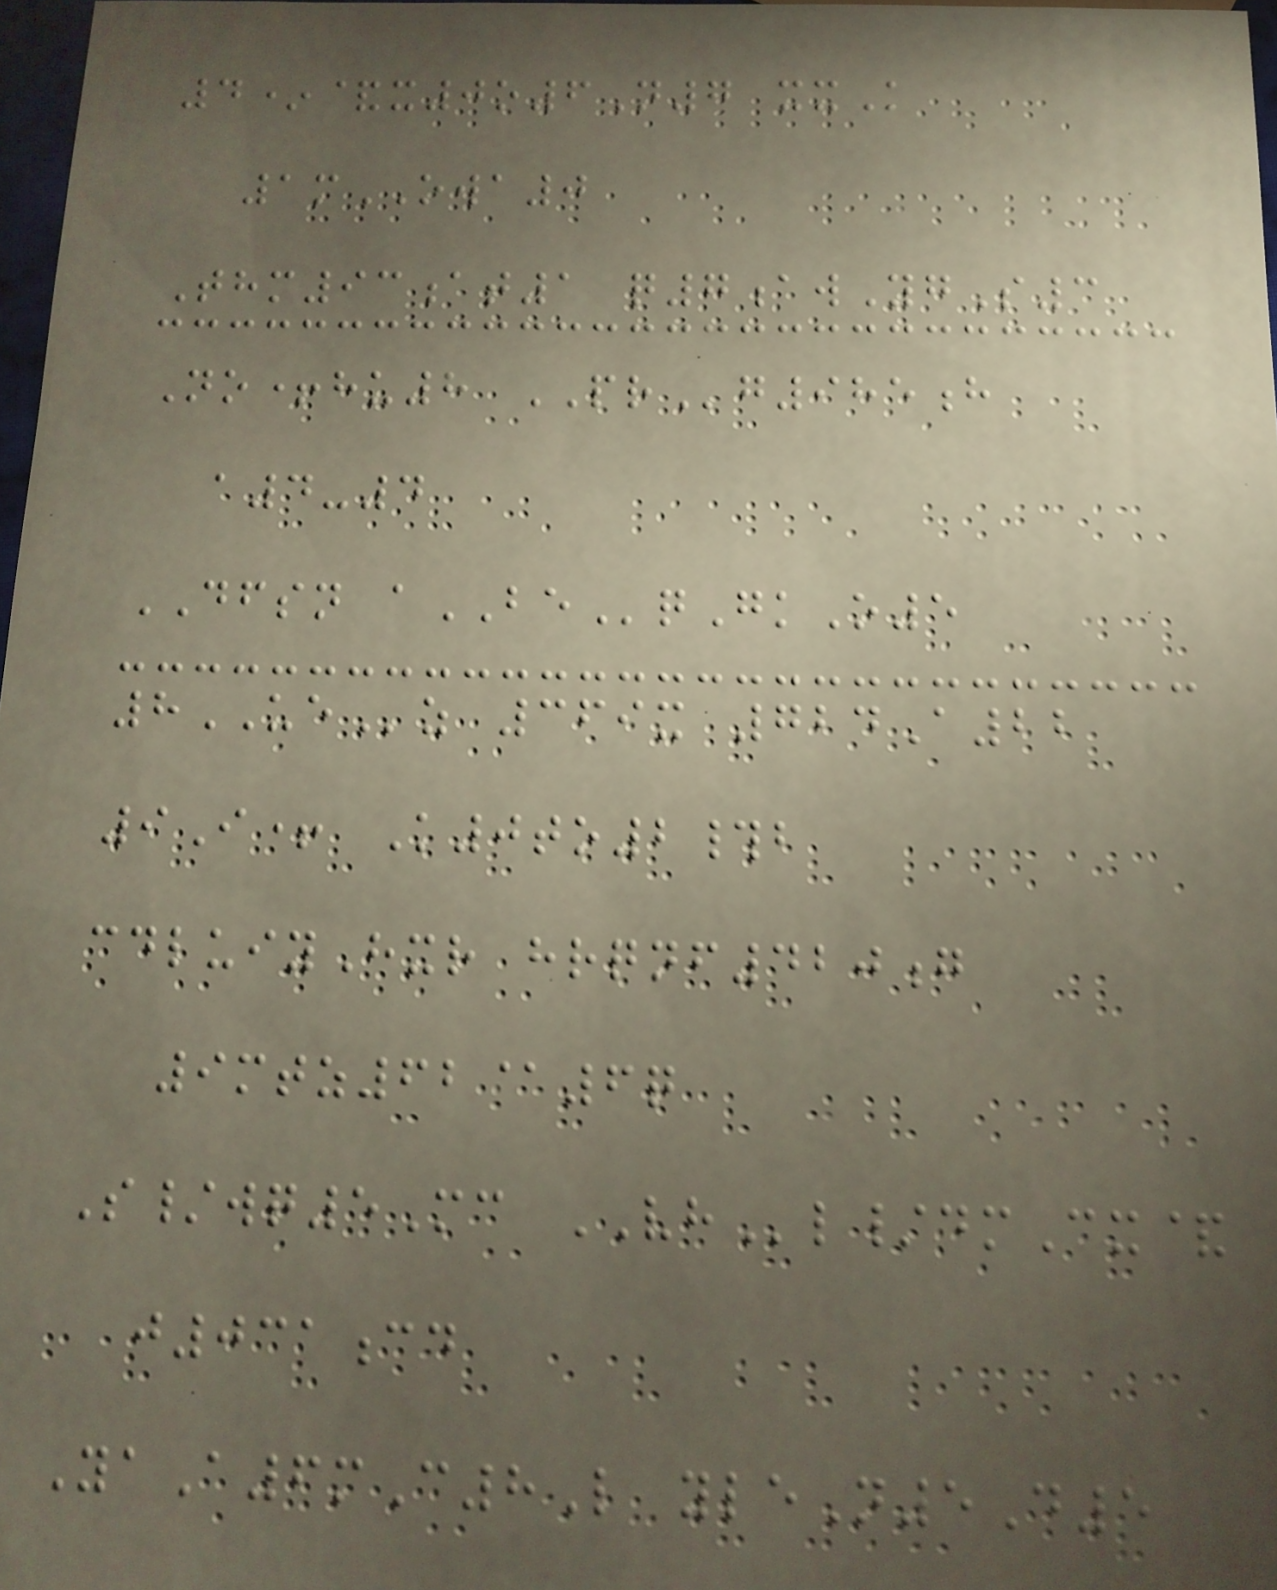4*&x0o6N7 xxK
1mOWA0
Thm93at1 q7awYgS3
No+hu8 PRg985h
a4-4
DFSN aBEqGkO5
8UEz 369x 724A22
9I+ K0to2#b
cdluiyHxr hrqnf420g
9mtz62@6q
S/wq5Mc VHl/dmCx&
j031cd
YaA6mC8L yleN5D5
